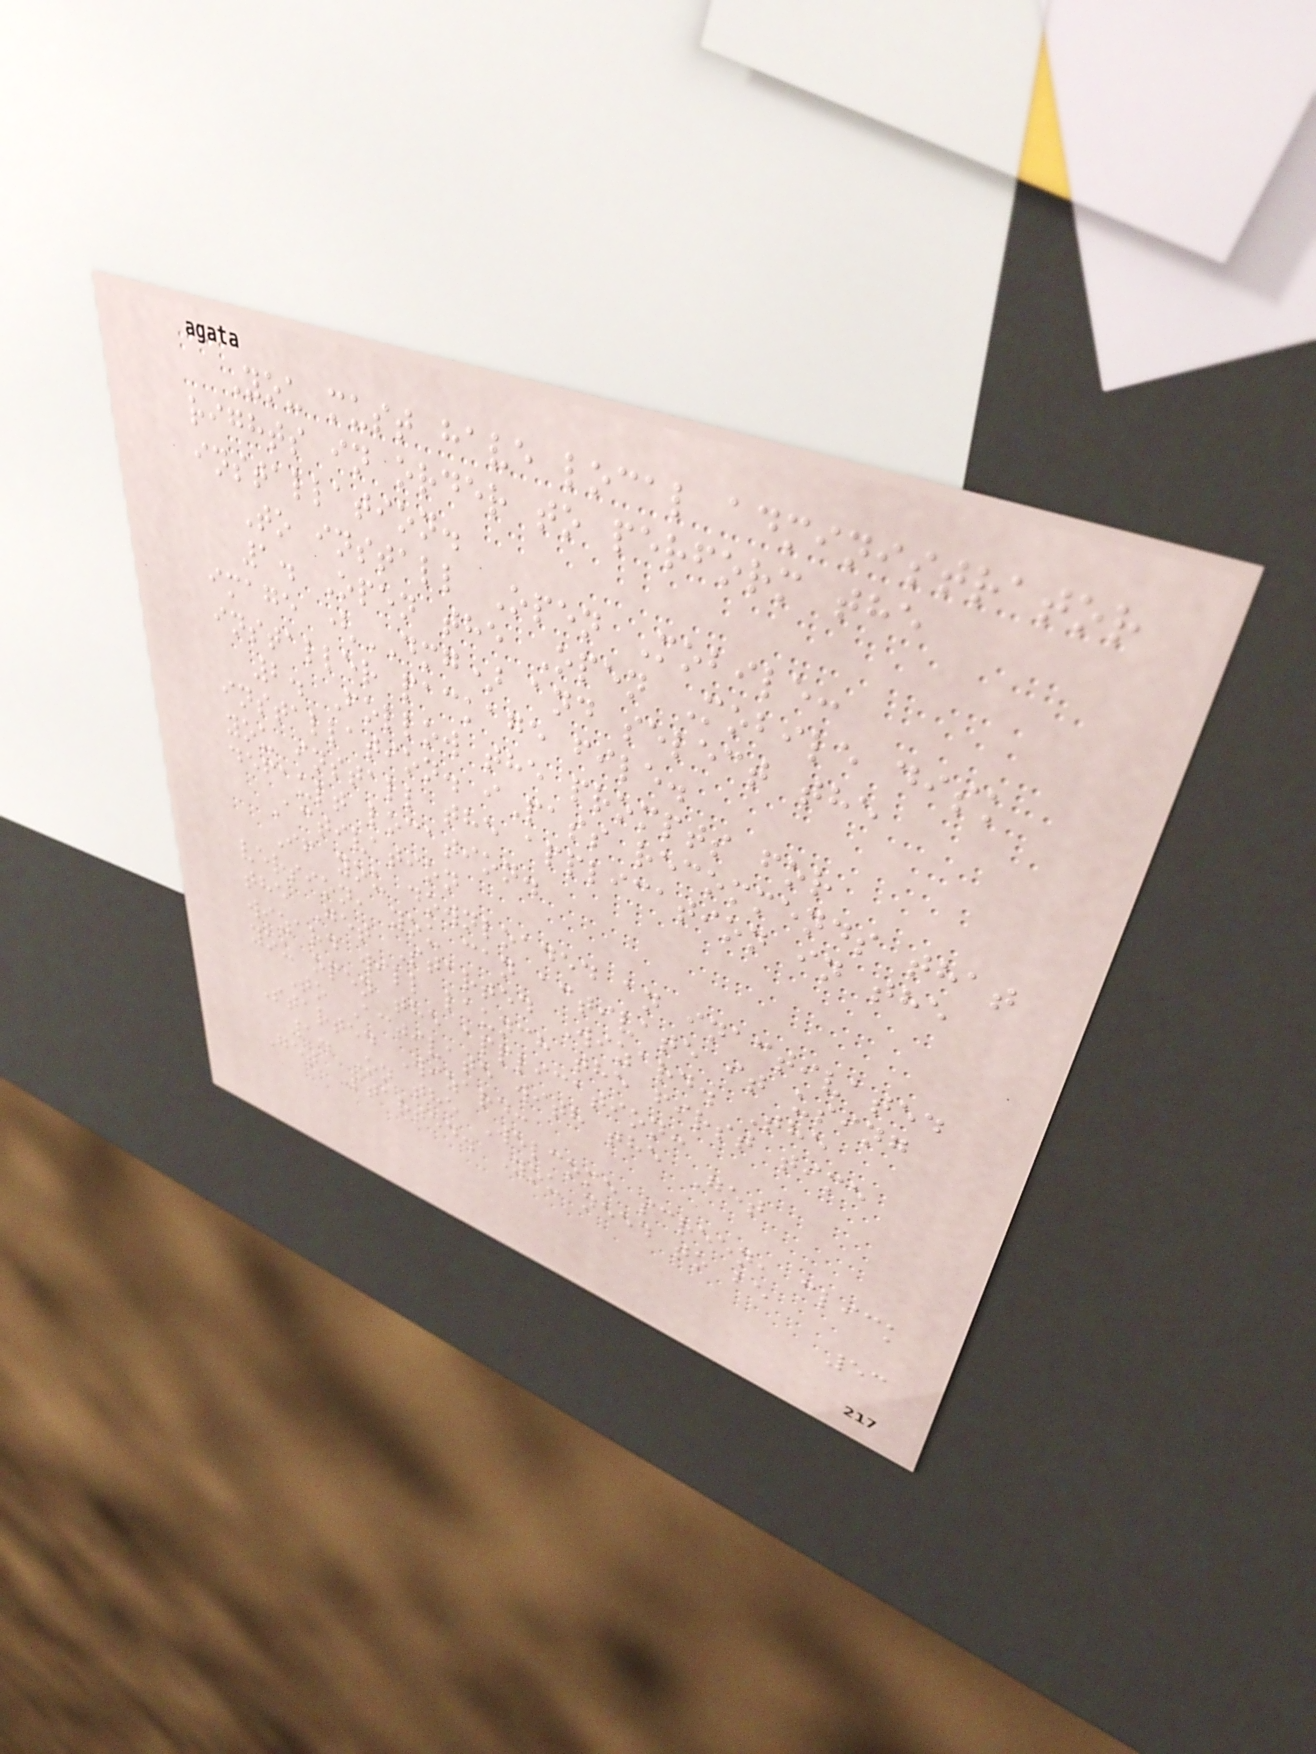You must have local administrator
rights in order to perform the
installation.
To install Open Mobile:
1. Open the Open Mobile disk
image (DMG) and select the
installer package file.
2. Follow the prompts for
installation. iPass recommends that
you install the application in the
default location.
Activation
If you downloaded an inactivated
version, you can activate it using
the Get Started Wizard. The
wizard will launch the first time
you open the application:
To Activate with the Get
Started Wizard:
1. On the Welcome screen, click
Get Started. You need to be
53
